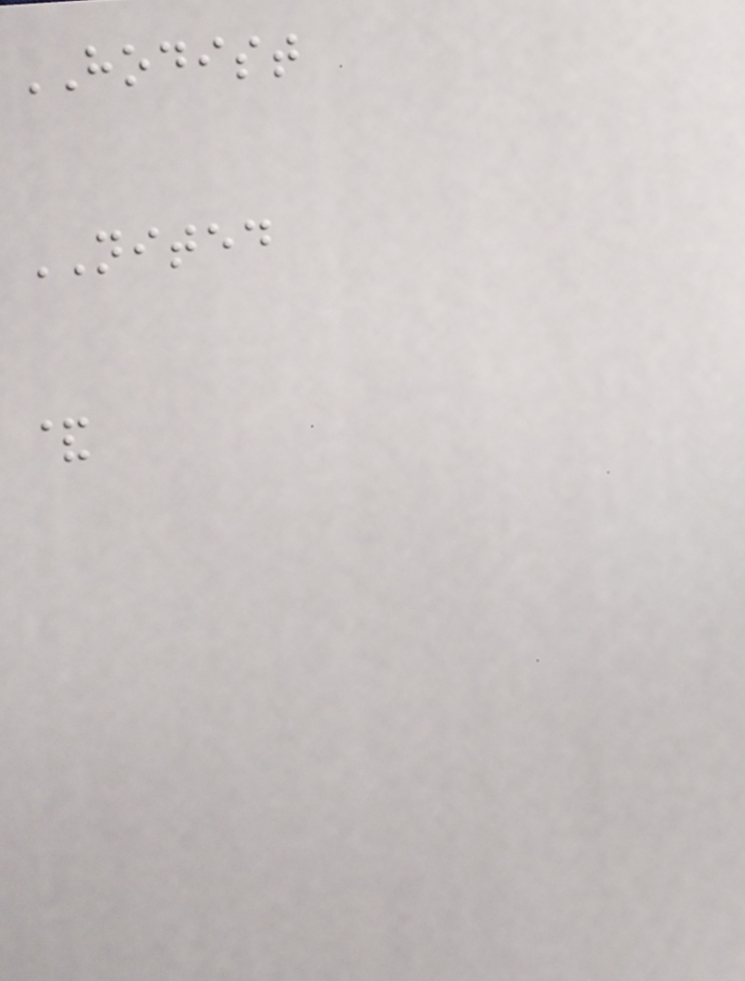HODIST
NITED
&
